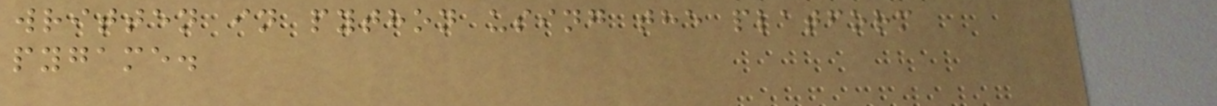written in python using the platform
pygame.
